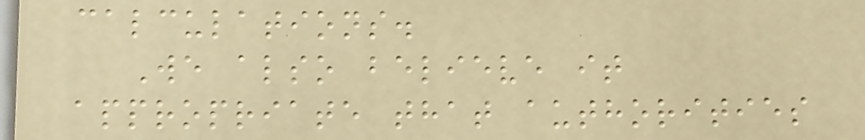calculations.
We also believe it
appropriate that authorities
